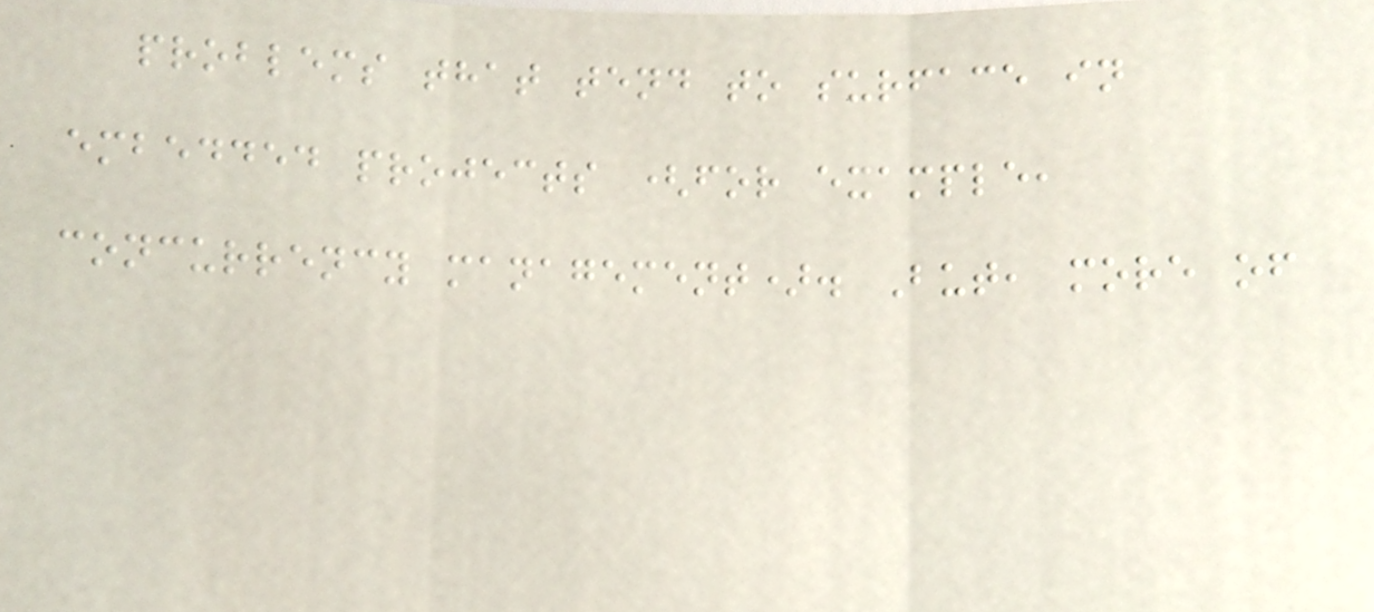problems that tend to surface in
embedded projects (for example,
concurrency management). But, more of
